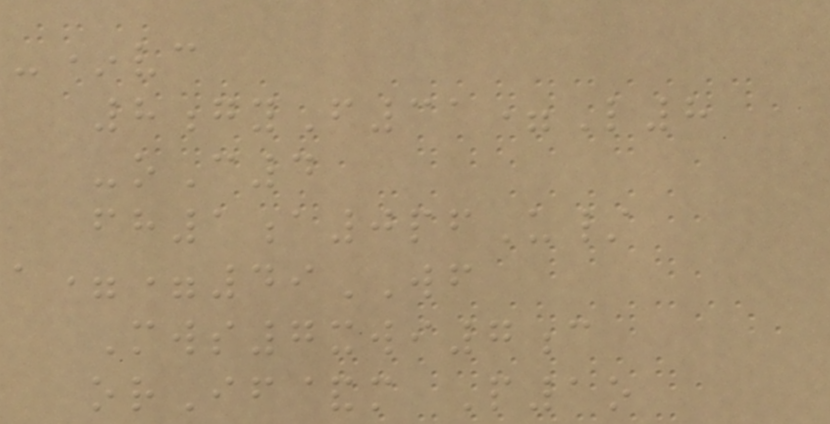-*vc
8gyF31=L8
-oC4
fh1a0pfU/
a==49WF
Mws7xwi7c
orIf&m P1o
